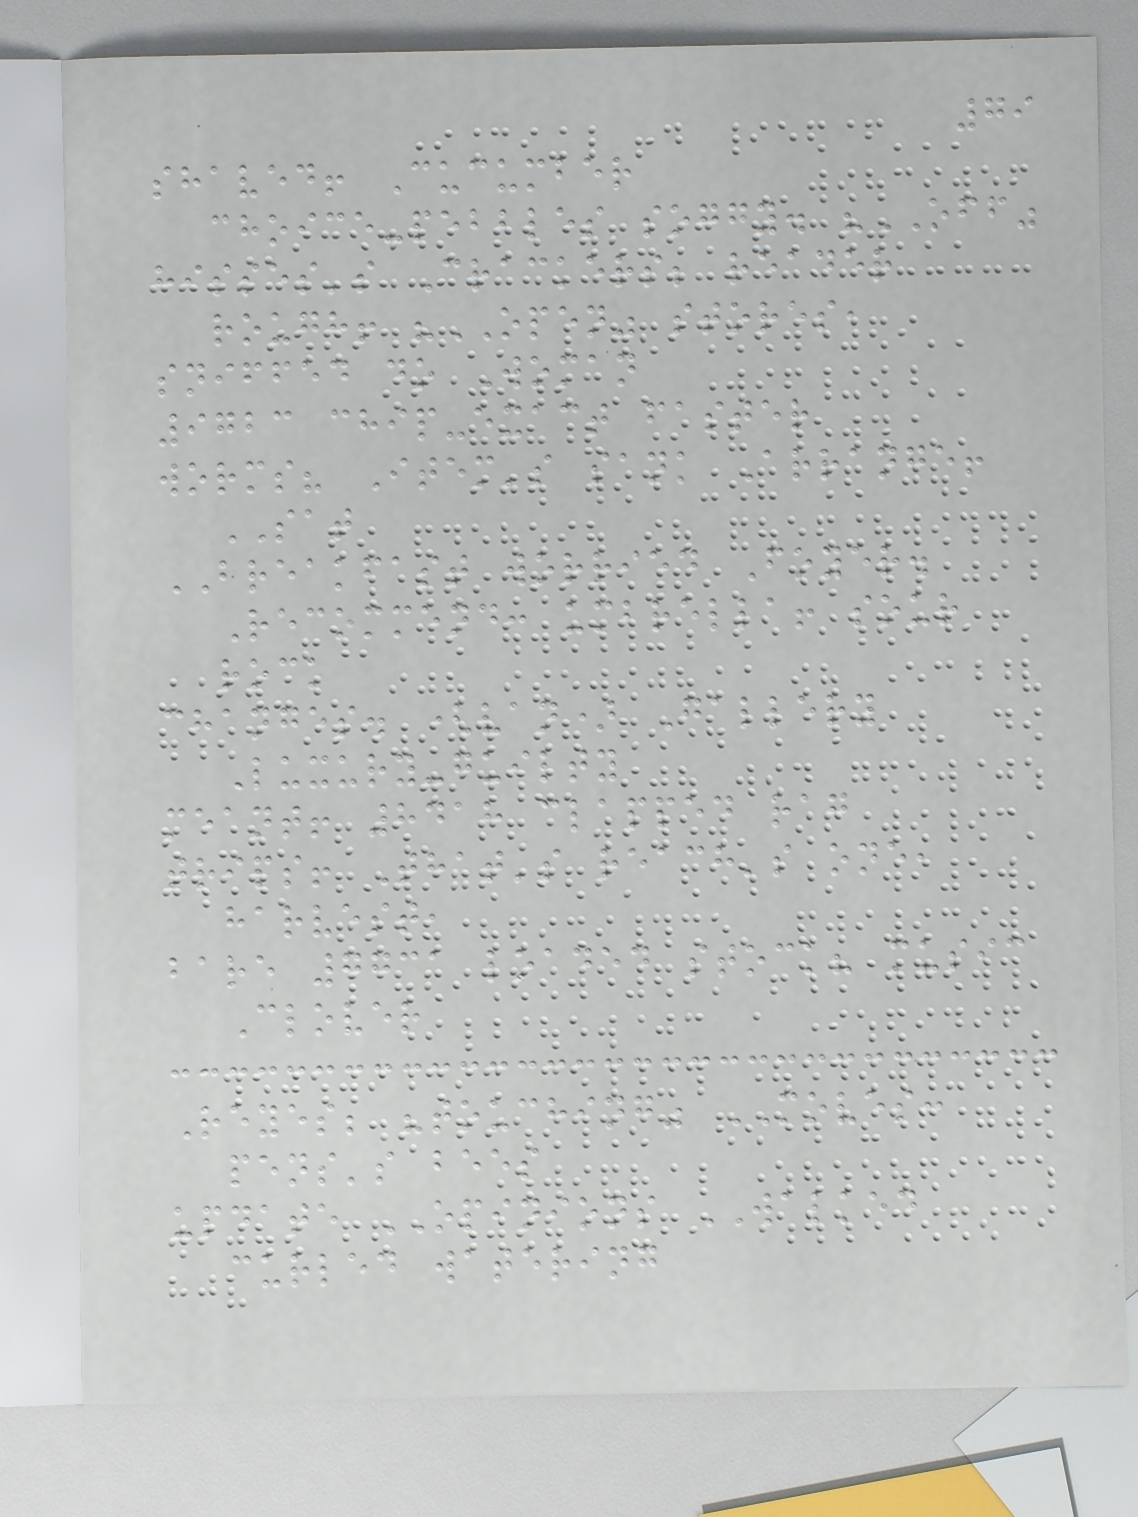79
shaved! Cucumber
choice-pebbles soggy. "OFF"
hisses's Crackers; reader
rough! "OPEN" stores,
sniffed do Woman
9723 chip-exact faster
worms? Item's sank Arrange!
SAT
BREAKFAST worried Foyer.
Recommend: umbrella! sour
rock
changes. (van) Gallery
Luxury-guilty
meant! 8418 clapped rag
trips! That's reach's one,
harvest,
bare 7731 loaded stock? music
Clover
Reyes; "touching" MOVES:
pens's bees
update OPINIONS WALKED
curled watering
